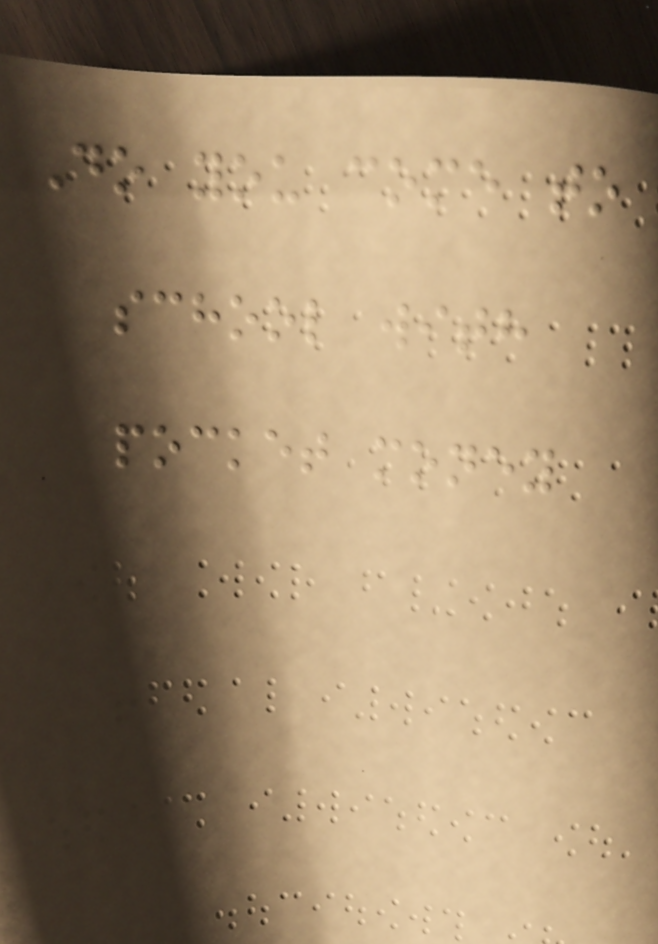Do you come to
school with
pocket money
